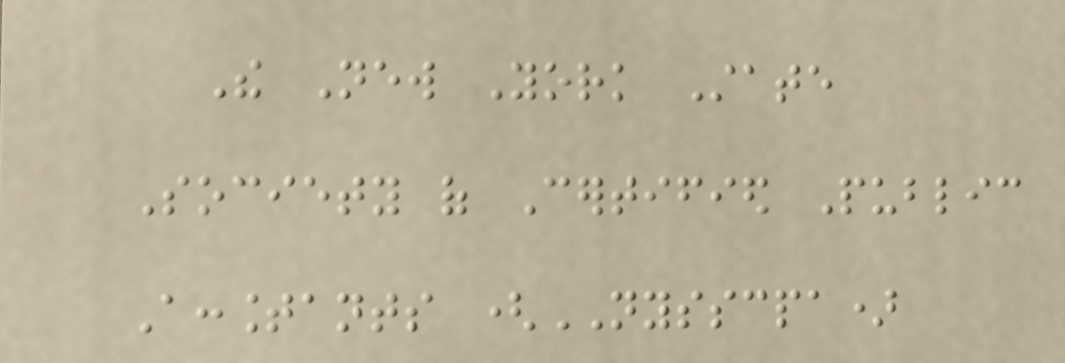The New York State
Society of Certified Public
Accountants (NYSSCPA)
